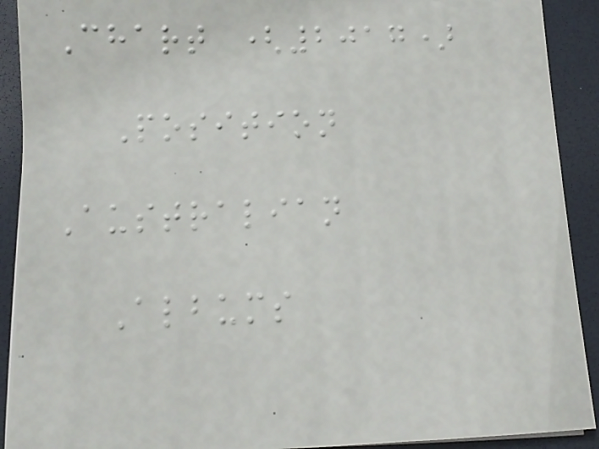Chart (2017)
Position
Australian
Albums
